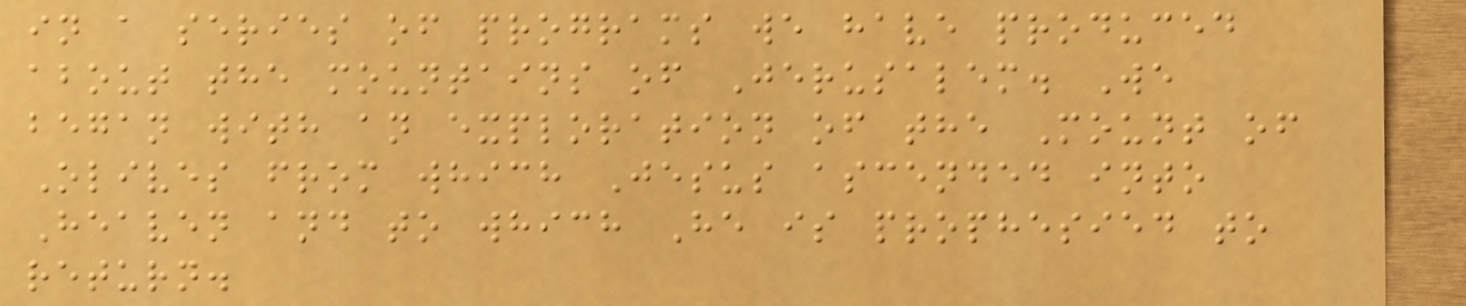in a series of programs we have produced
about the mountains of Jerusalem. We
began with an exploration of the Mount of
Olives from which Jesus ascended into
Heaven and to which He is prophesied to
return.
